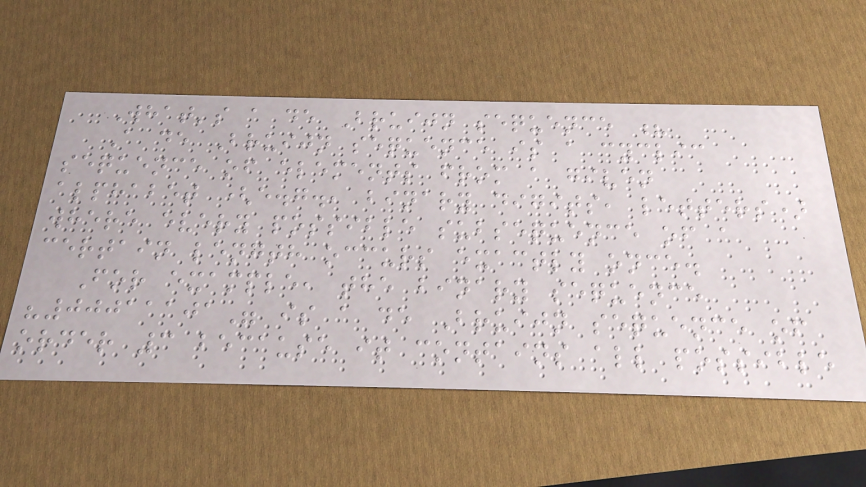What's a de Bruijn sequence ?
A de Bruijn sequence is a cyclic
sequence of elements from a given
alphabet (e.g., binary digits, letters)
where every possible subsequence of a
certain length occurs exactly once.
For example, the binary sequence
"00011101" is a de Bruijn sequence of
order 3 because it contains all possible
